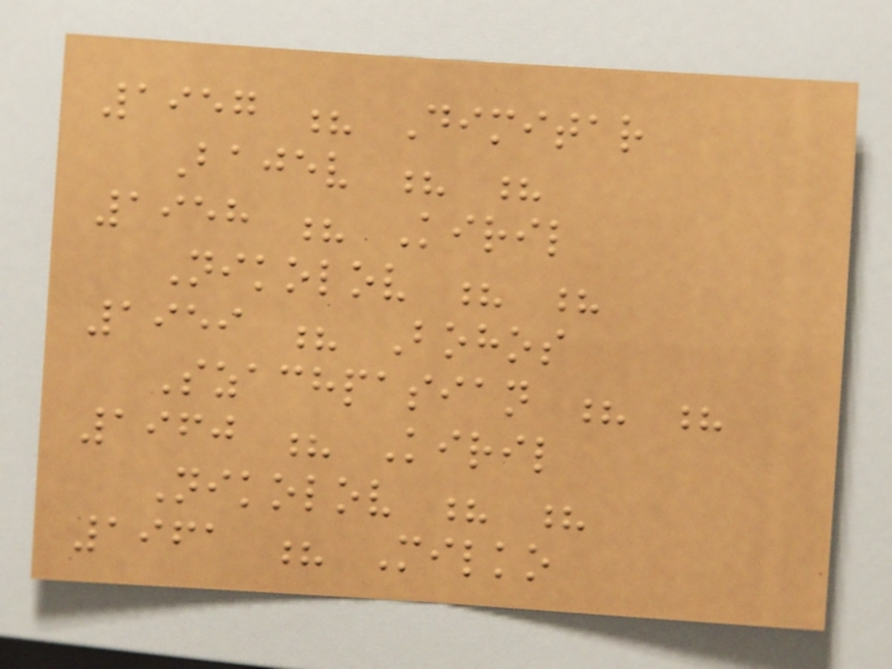1957 ? Dimitar
Bajev ? ?
1958 ? Kiril
Nikolov ? ?
1959 ? Bohos
Szachpasian ? ?
1960 ? Kiril
Nikolov ? ?
1961 ? Milko
